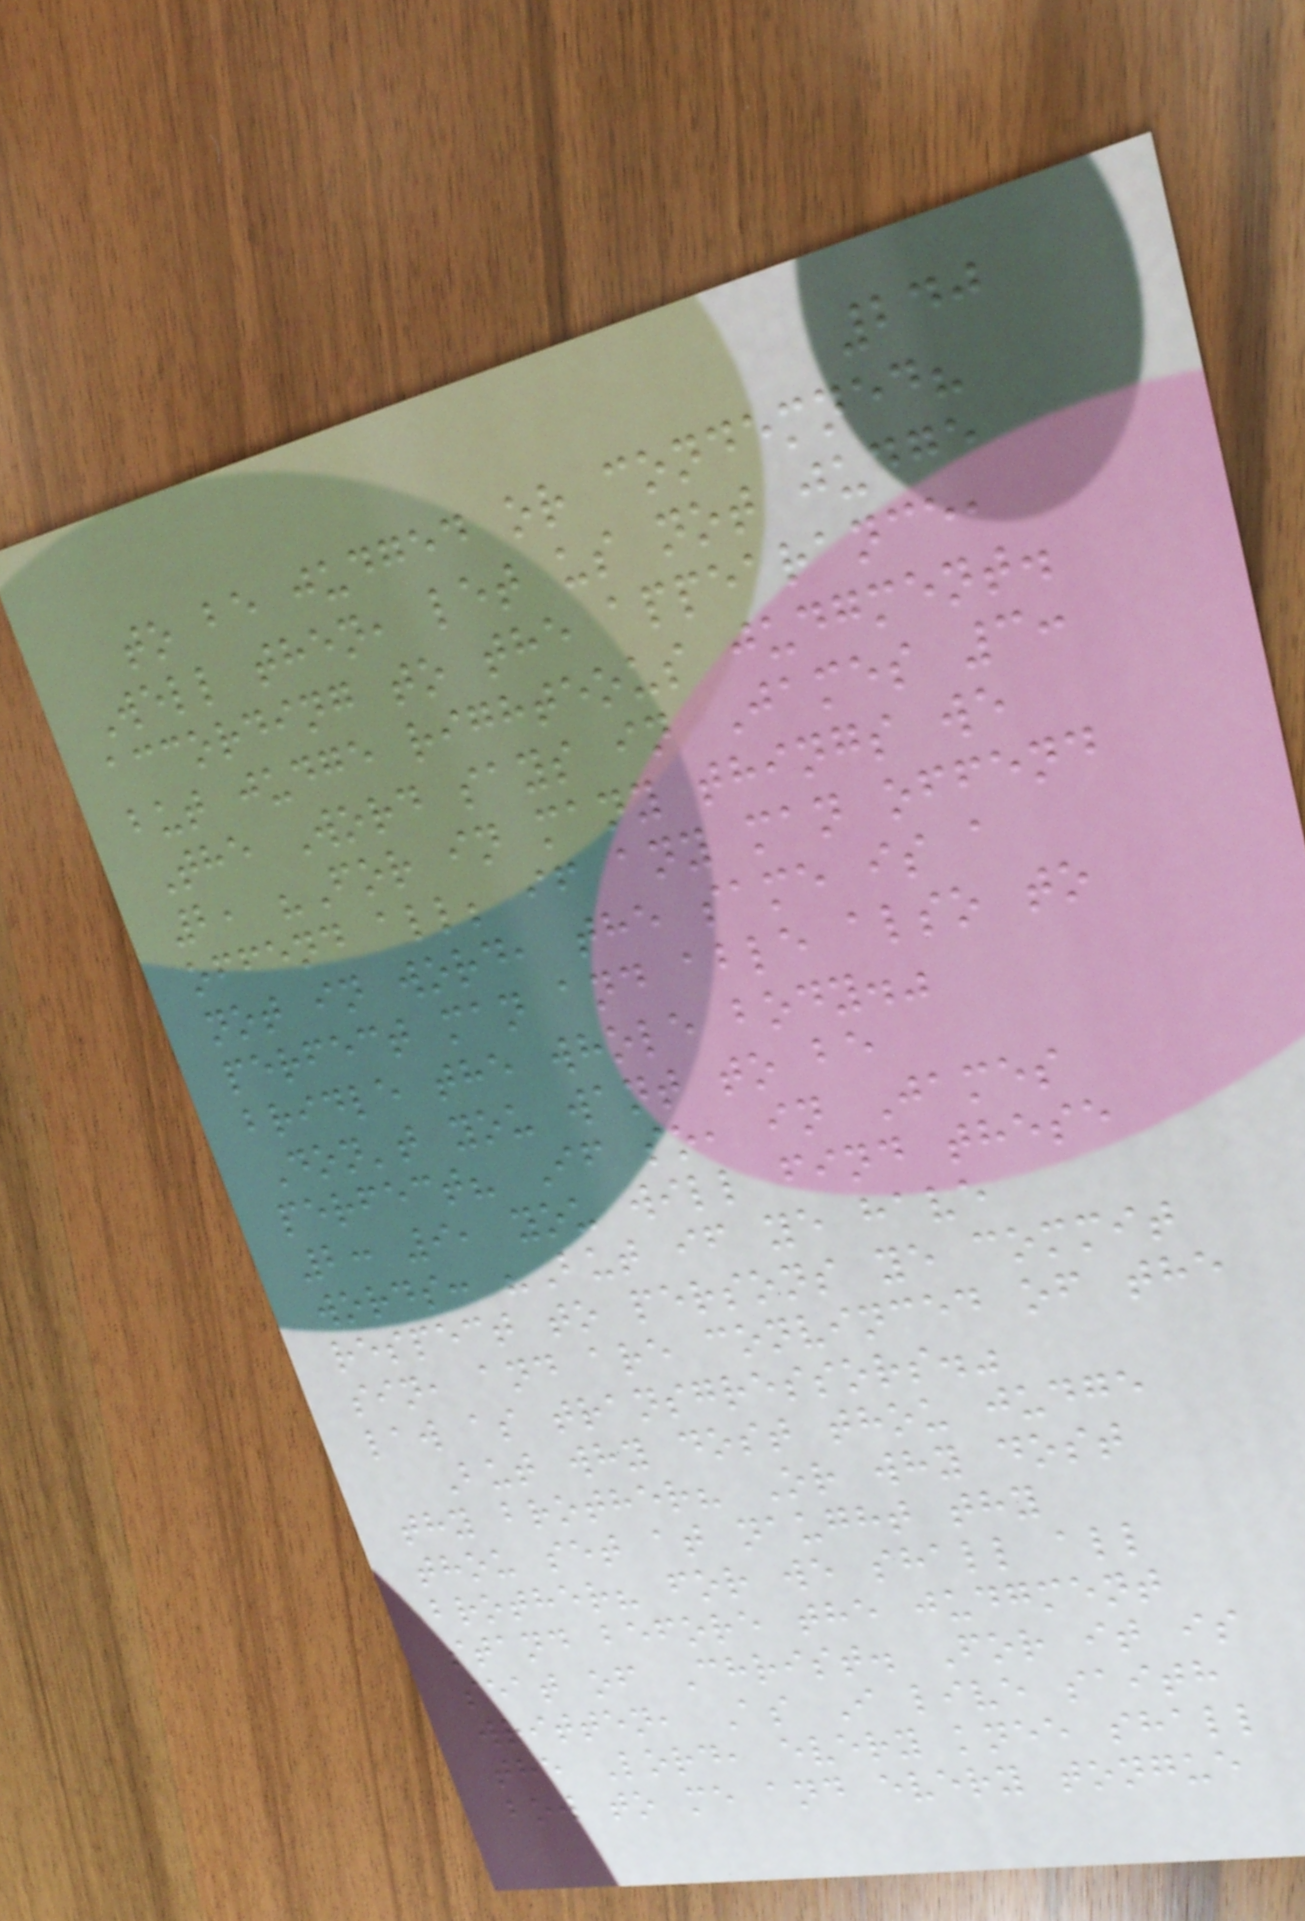240
to be judged or condemned?
Well then, let us not judge
according to the appearance,
but judge righteous judgment.
The Word says in James 3:
2, "For in many things we
offend all; if any man offend
not in word, the same is a
perfect man and able also to
bridle the whole body."
Don't you want to be
perfect? If so, in James
2: 9, you will find these
words: "But if ye have
respect to persons ye commit
sin, and are convinced of the
law as transgressors."
But why dost thou judge
thy brother? Or why dost
thou set at naught thy
brother? for we shall all
stand before the judgment
seat of Christ. For it is
written, As I live saith
the Lord, every knee shall
bow to me and every tongue
